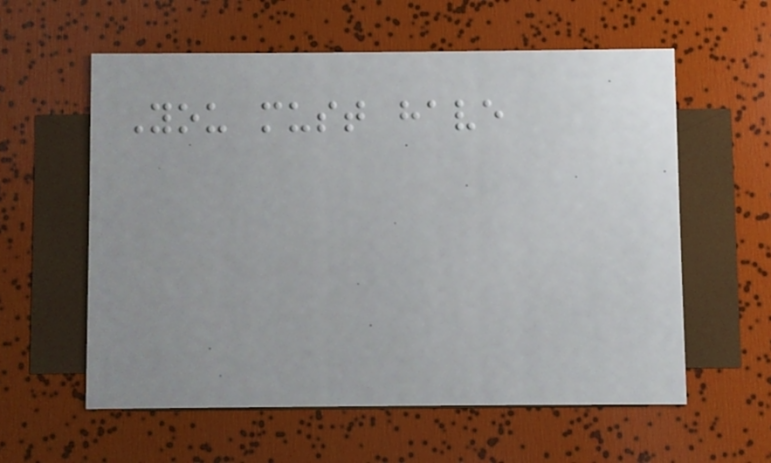You must have
